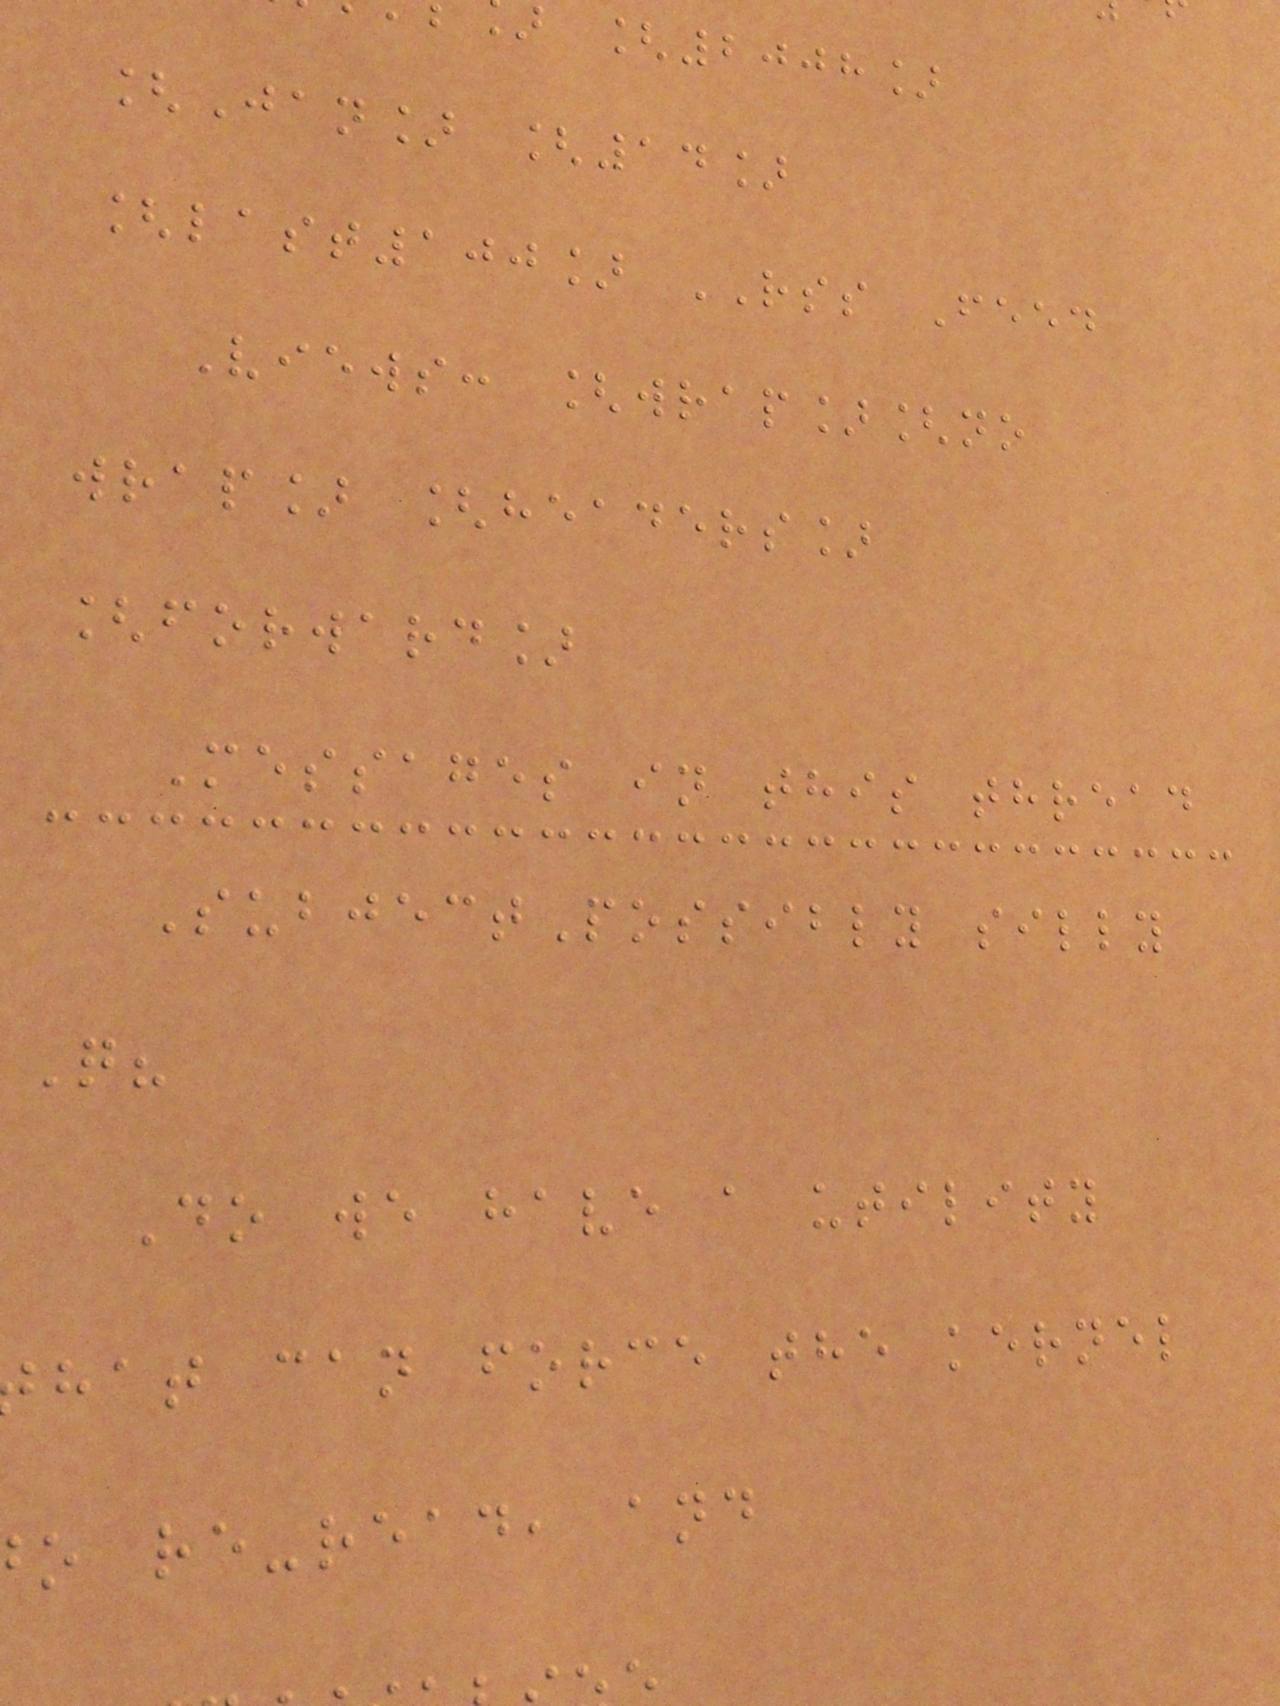[2008]
[Jan] [14]
[last100] RSS Feed
Views: [wrap][no
wrap] [headers]
[forward]
Messages in this thread
SubjectPossibly silly
Q?
Do we have a utility
hat can force the kernel
o re-read, and
